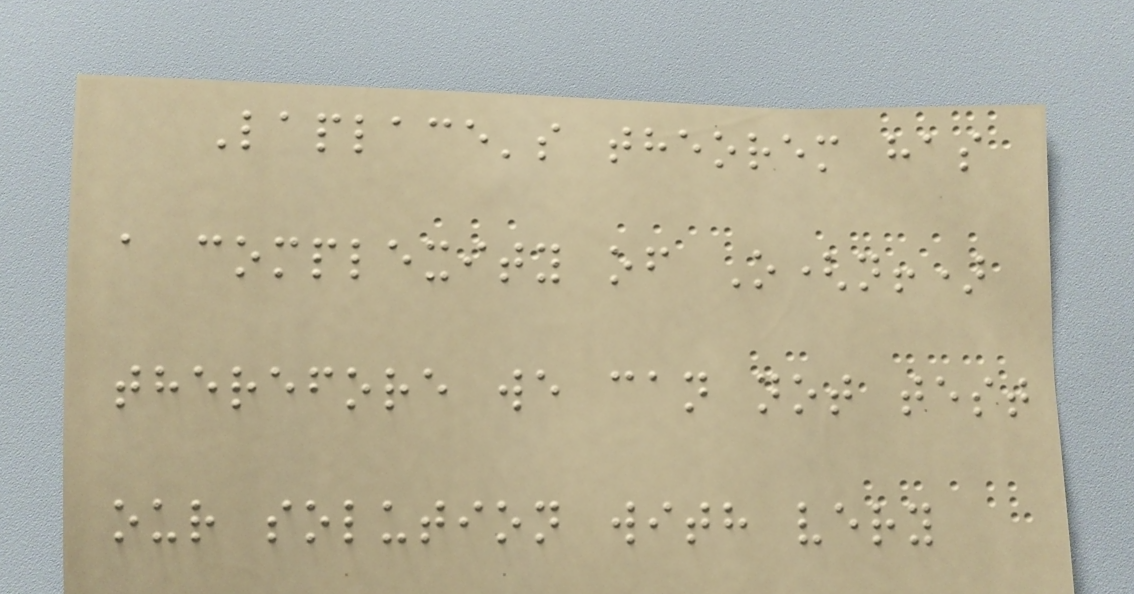Laplace's theorem has
a complexity of O(n!)
therefore we can not test
our solution with very
